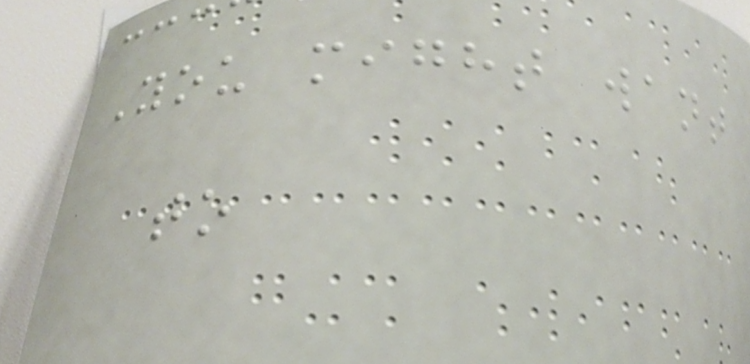You might want
to
